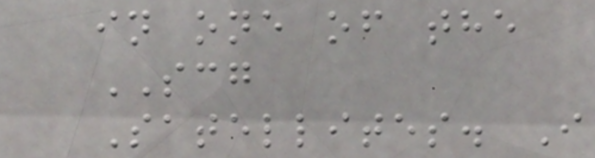in one of the
SCG
Satellites. I
